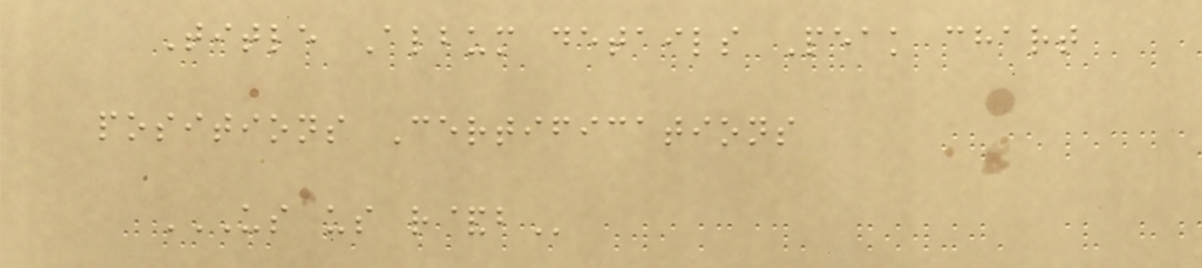Title Album details Peak chart
positions Certifications
US US R&B
